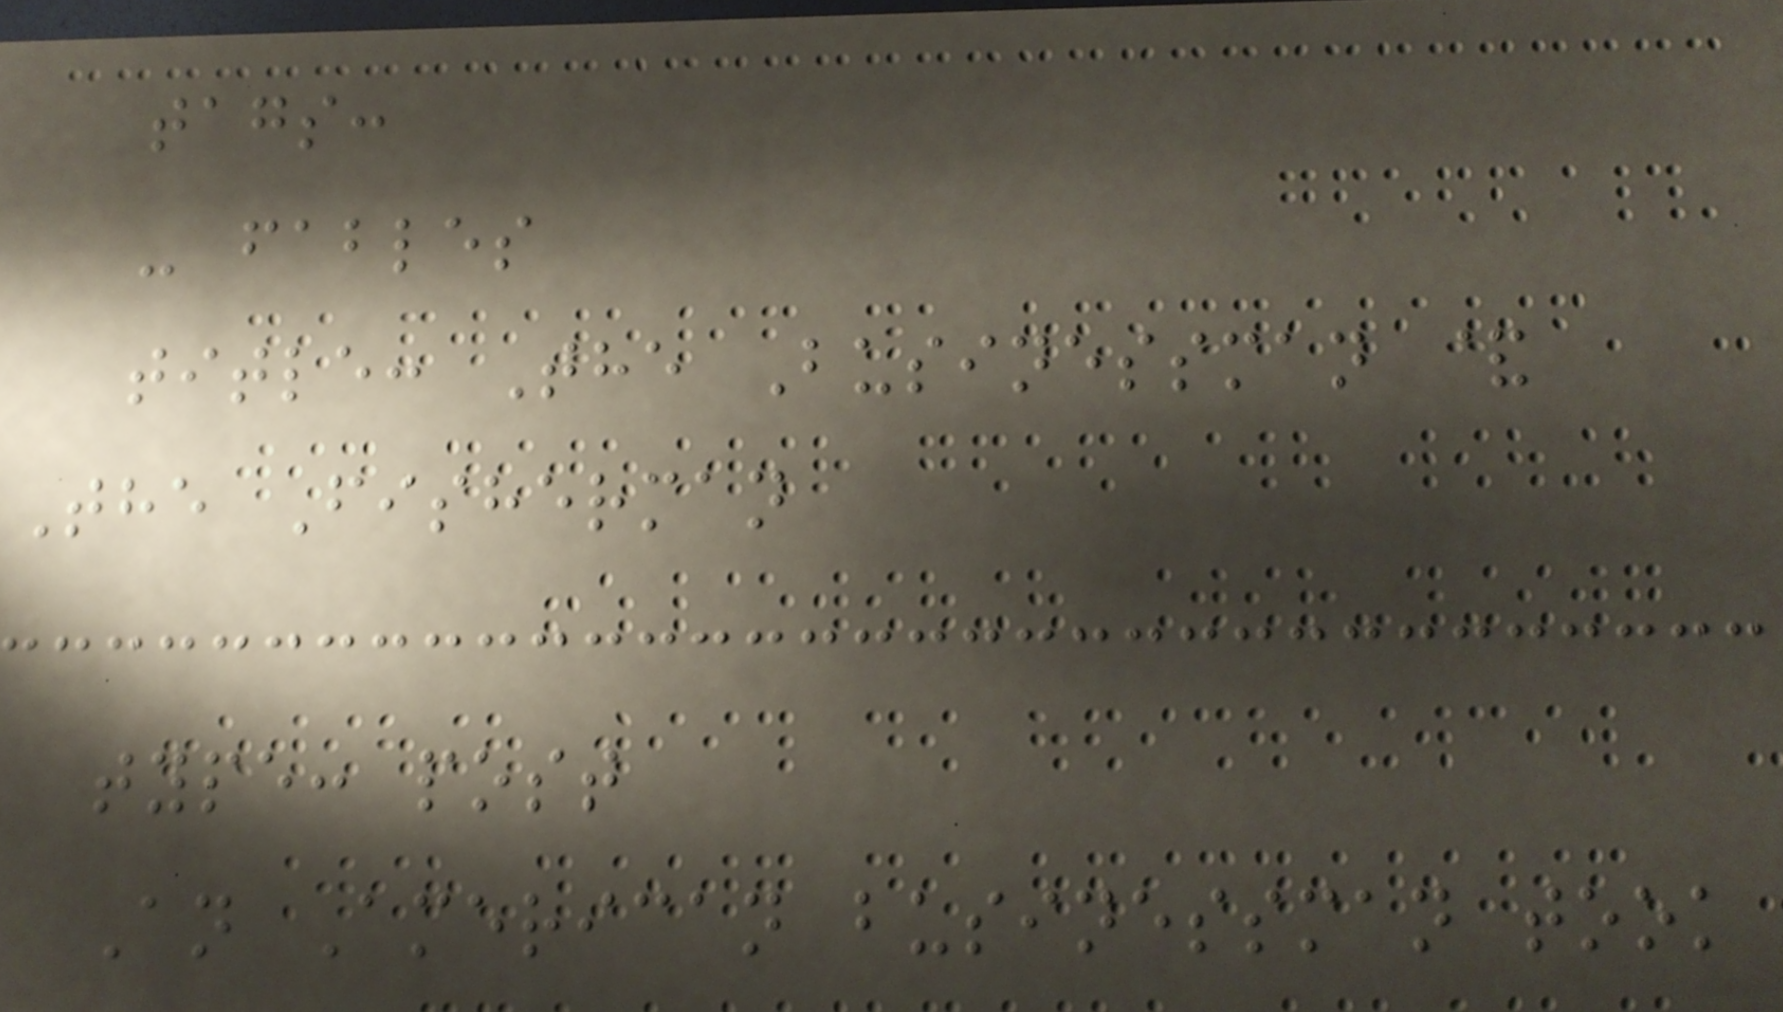tags:
- fables
title: The Businessman &
The Fisherman
type: post
An American businessman took
